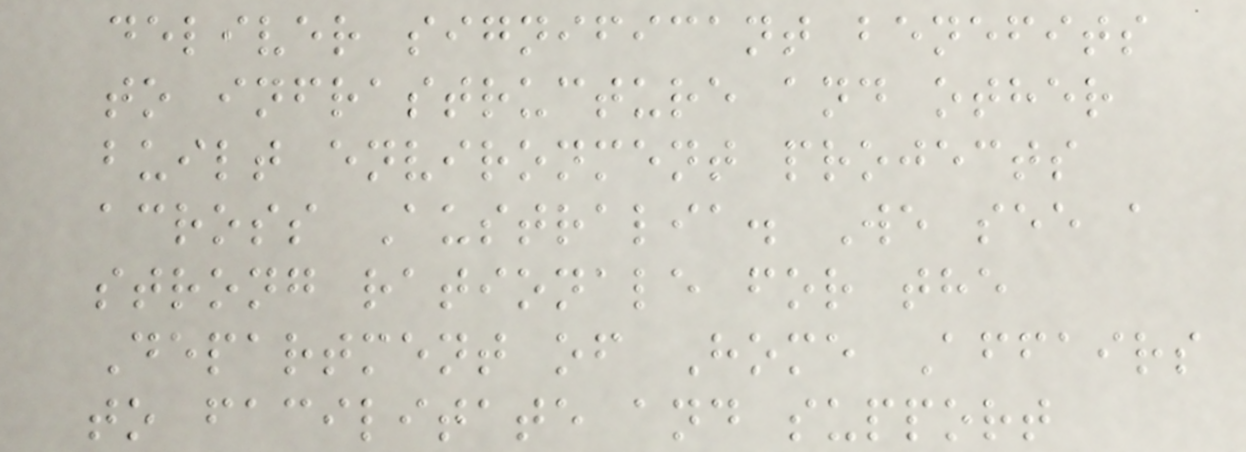deliver significant benefits
to infrastructure and other
built environment projects
across Australia. We see a
strong rationale for the
Department of Home Affairs
to facilitate and support
